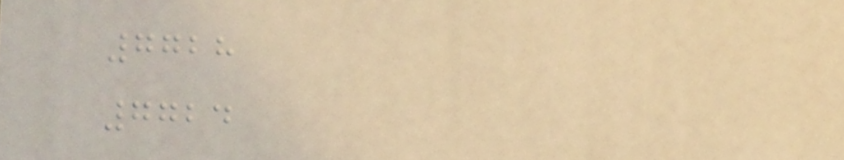7728
7724
